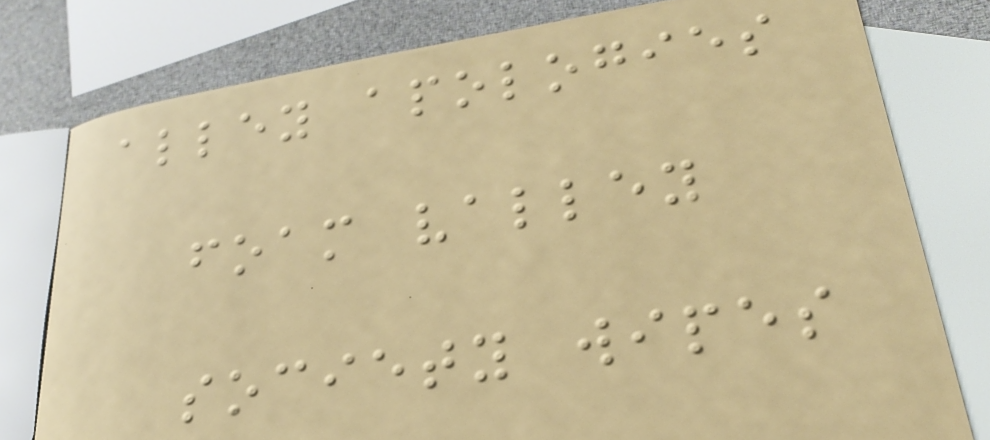alley apologies
foam valley
society wipes
